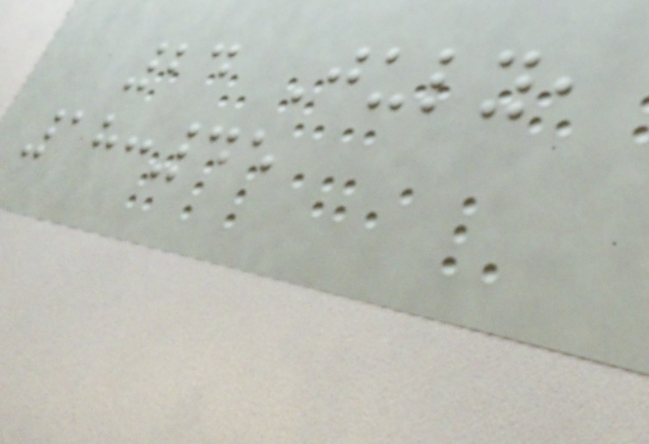24 July,
18:45
